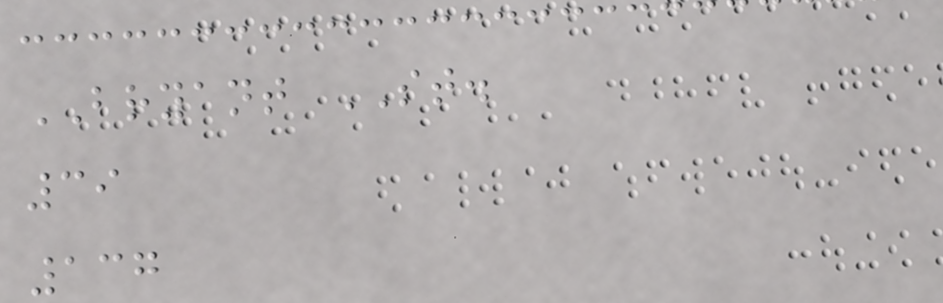BRYANT ST.
39
137
